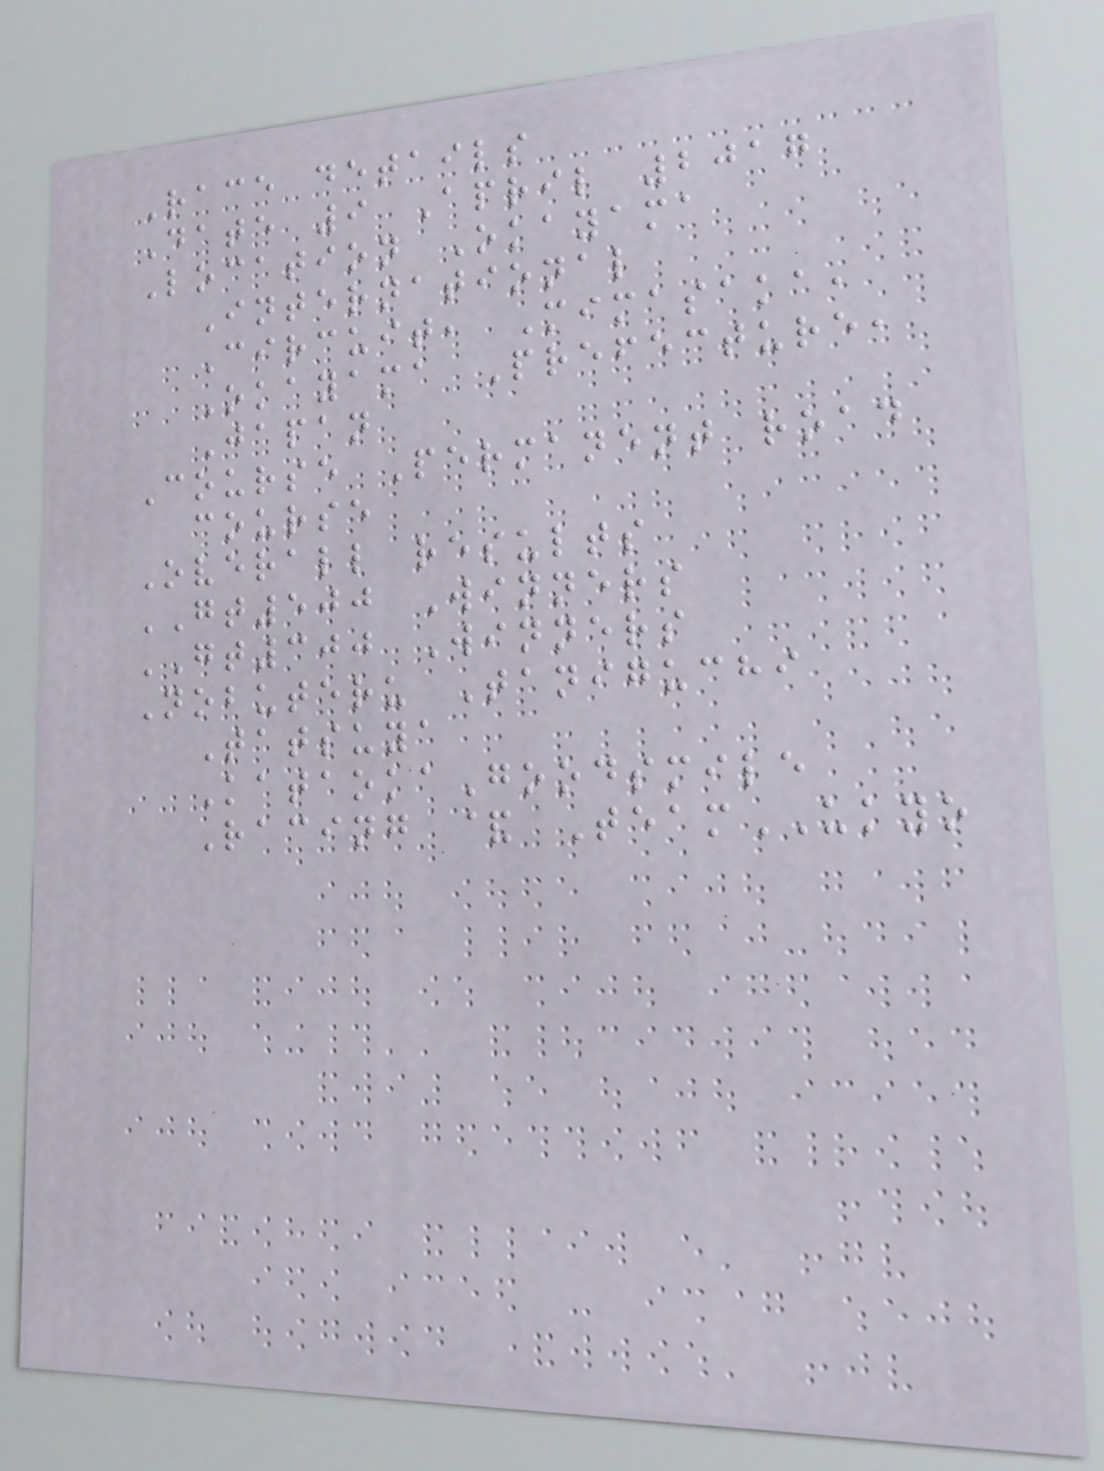Race details
Date 9 April 2017
Location Okayama
International
Circuit, Mimasaka,
Okayama Prefecture,
Japan
Course Permanent road
course
Overall results
GT500 Winners
GT300 Winners
Nobuteru Taniguchi
Tatsuya
KataokaGoodsmile
Racing & TeamUKYO
